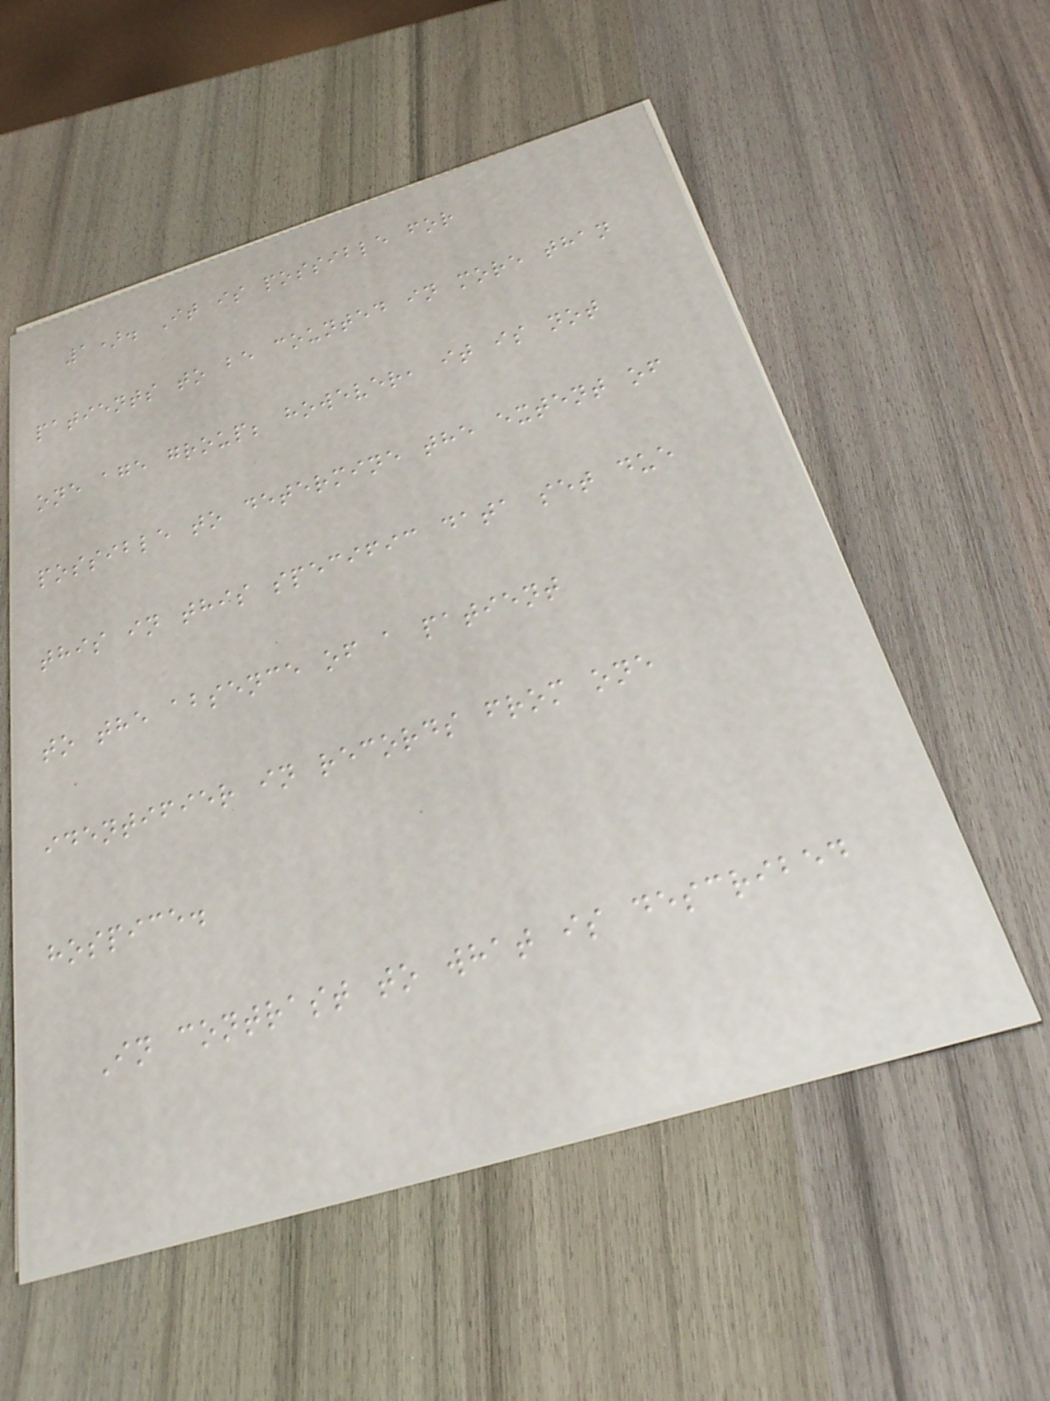1). It is possible for
patients to be counted in more than
one age group; however, it is not
possible to determine the extent of
this in this specific data set due
to the absence of a patient
identifier in records from one
hospice.
In contrast to what is described
